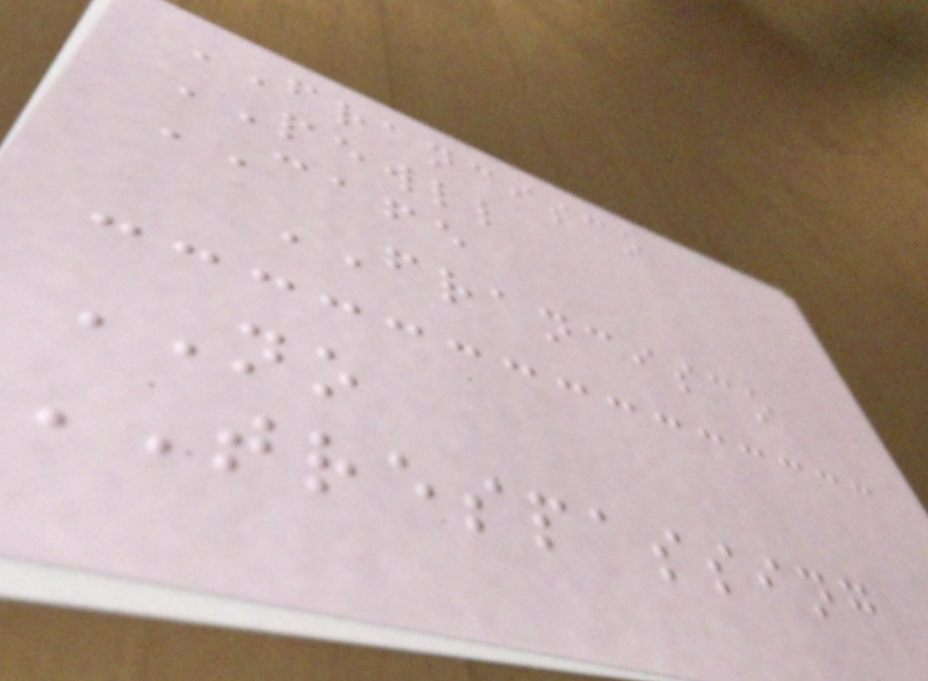FRANCISCO
PEWLL
CAFE
FRANCISCO
NO
TRESPASSING
